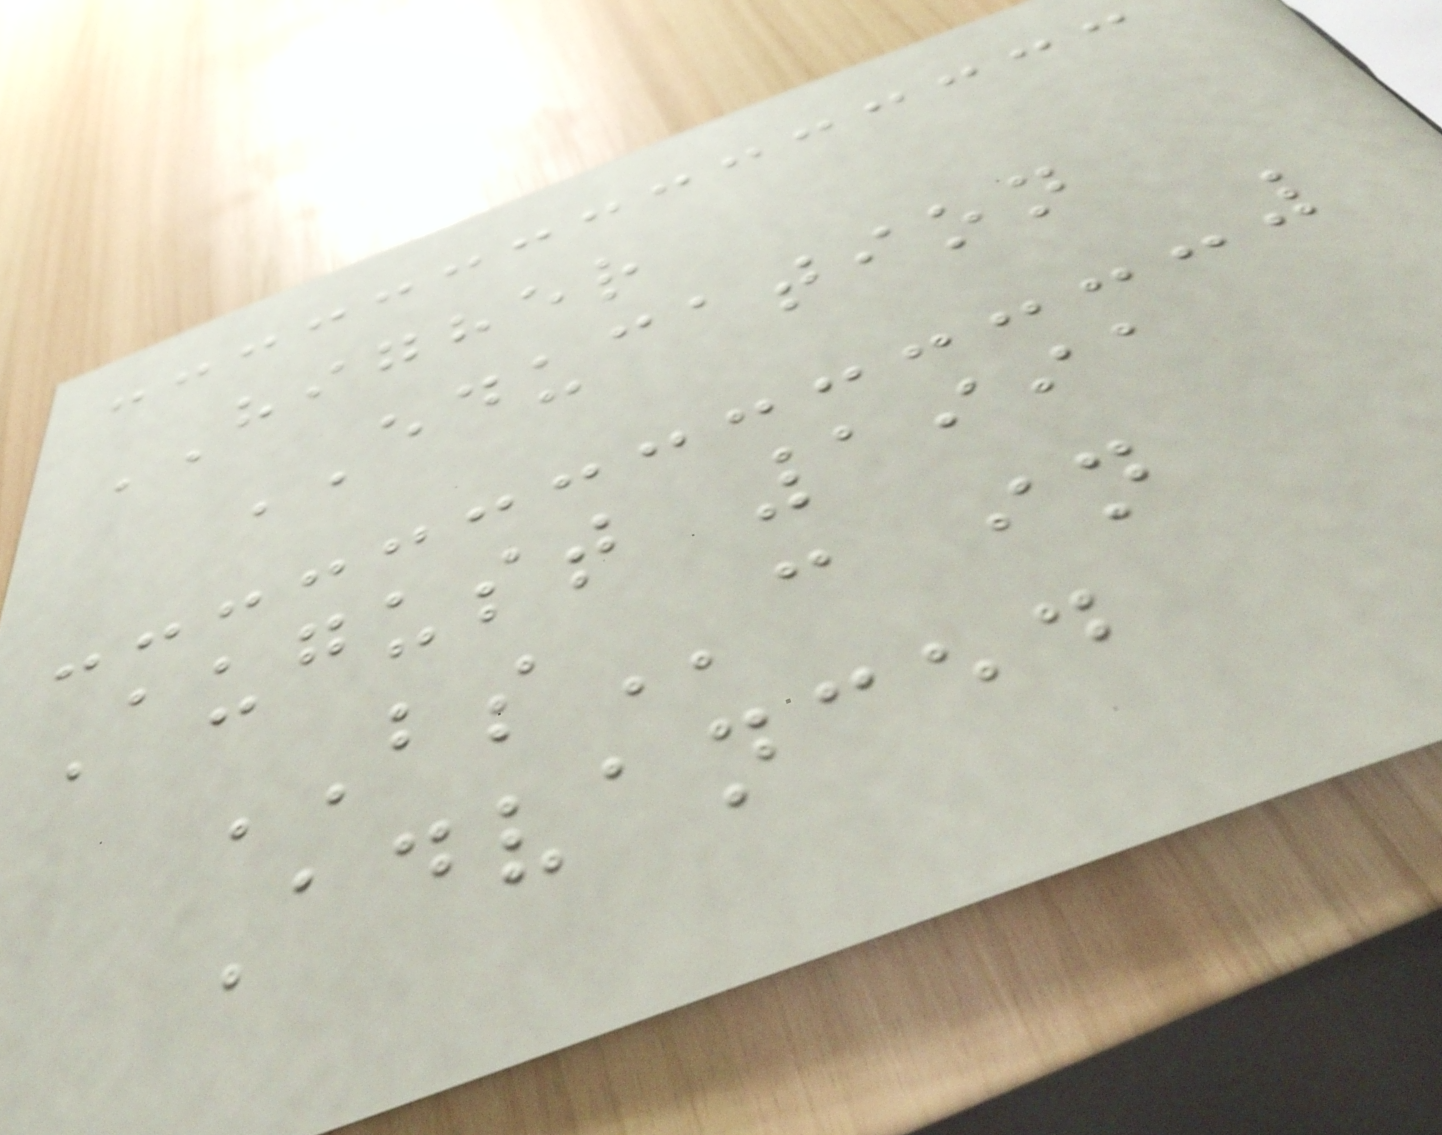HIGHER
EDUCATION
August 1991
BSc in
Advanced
